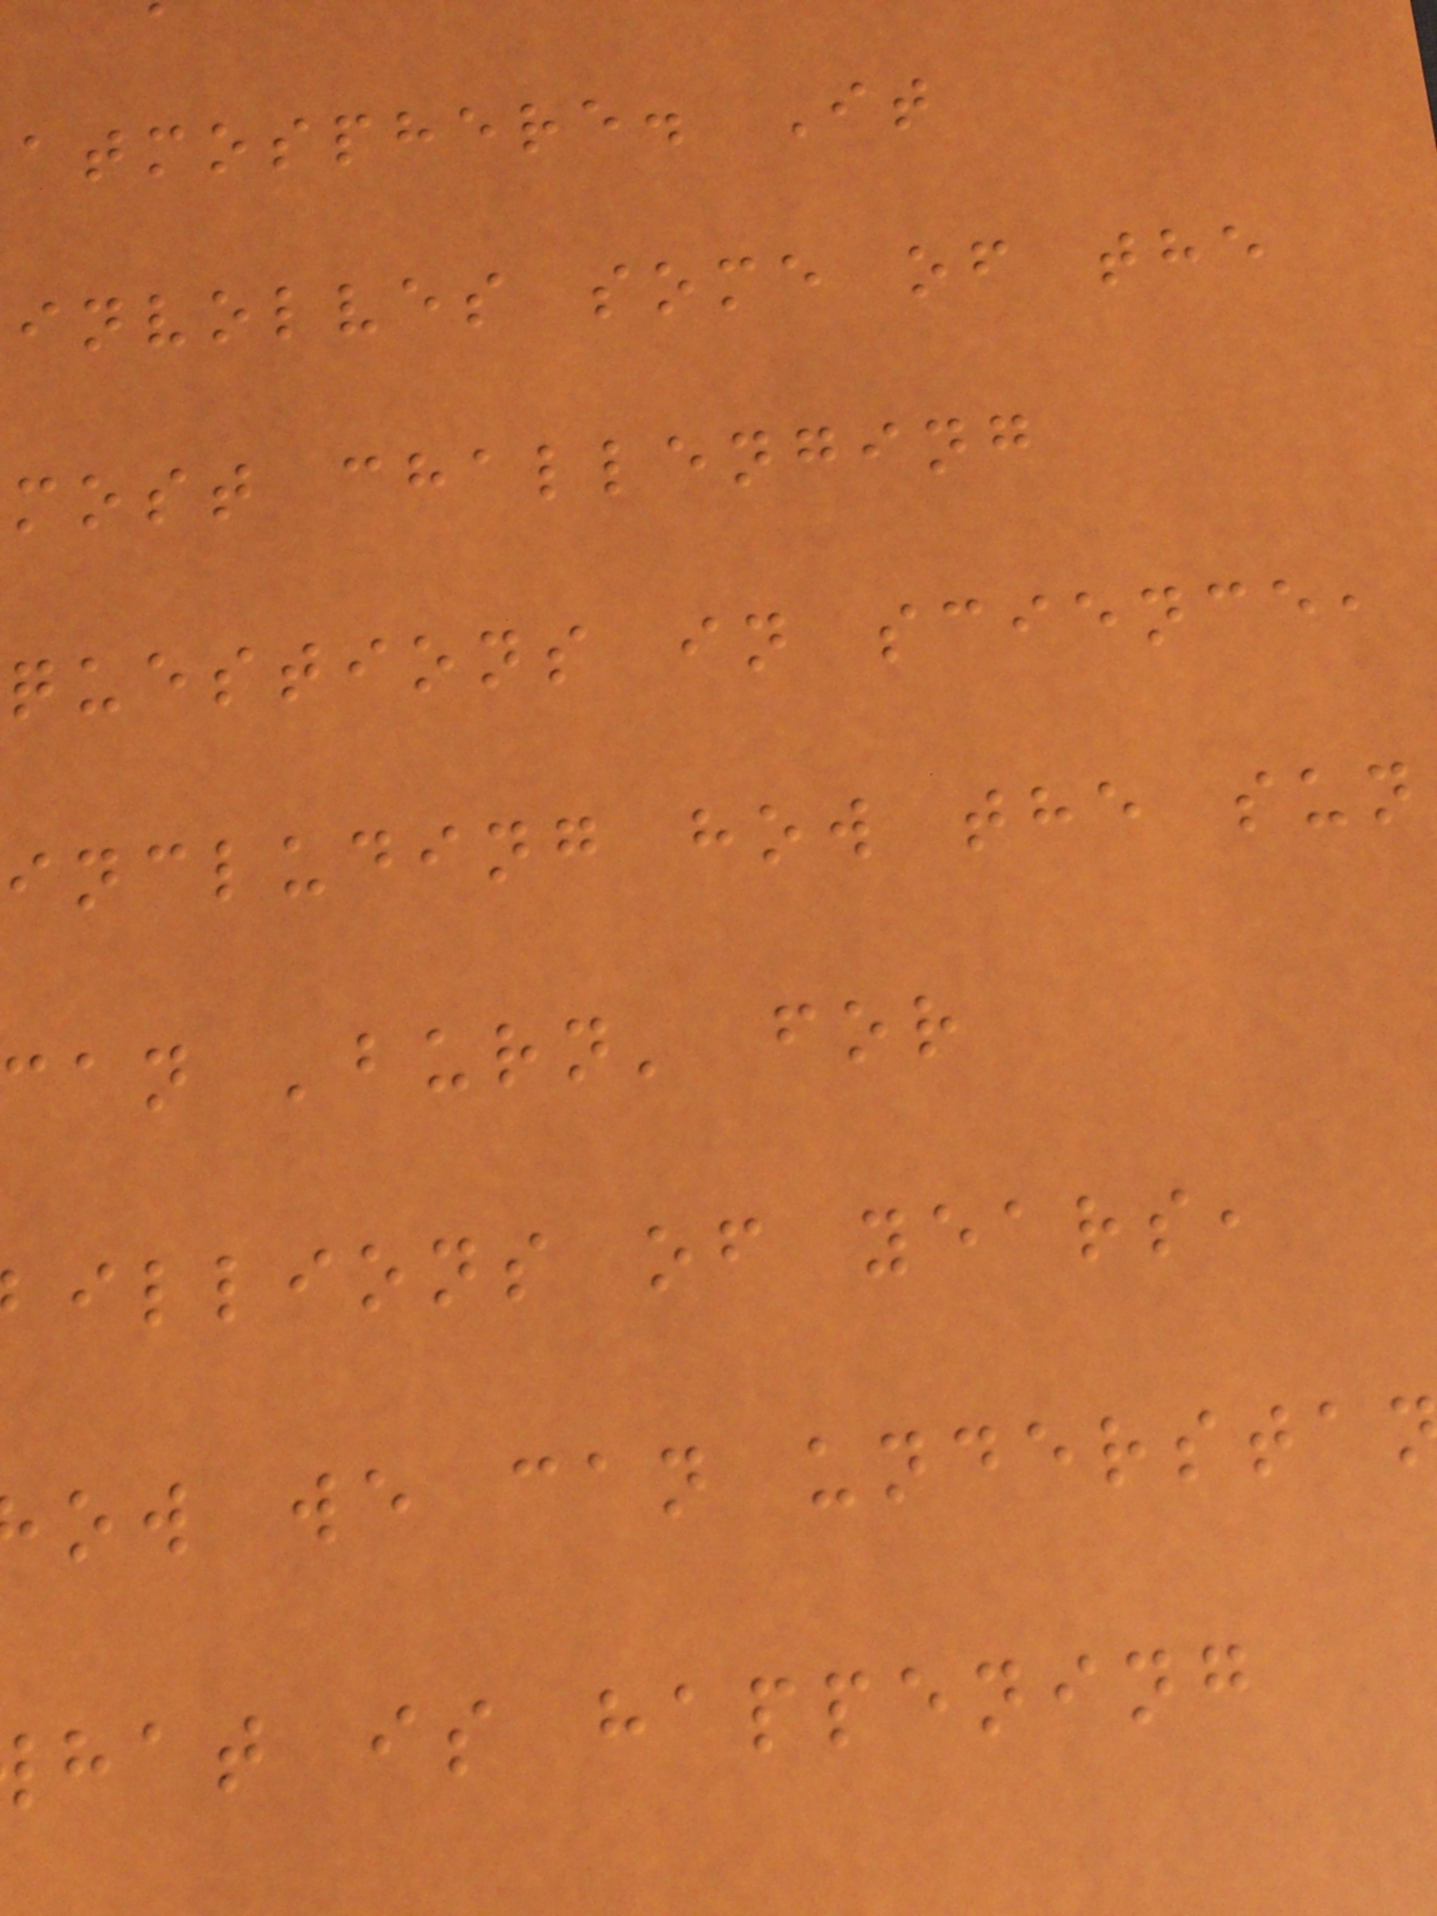atmosphere. It
involves some of the
most challenging
questions in science,
including how the sun
can 'burn' for
illions of years,
ow we can understa
hat is happening
